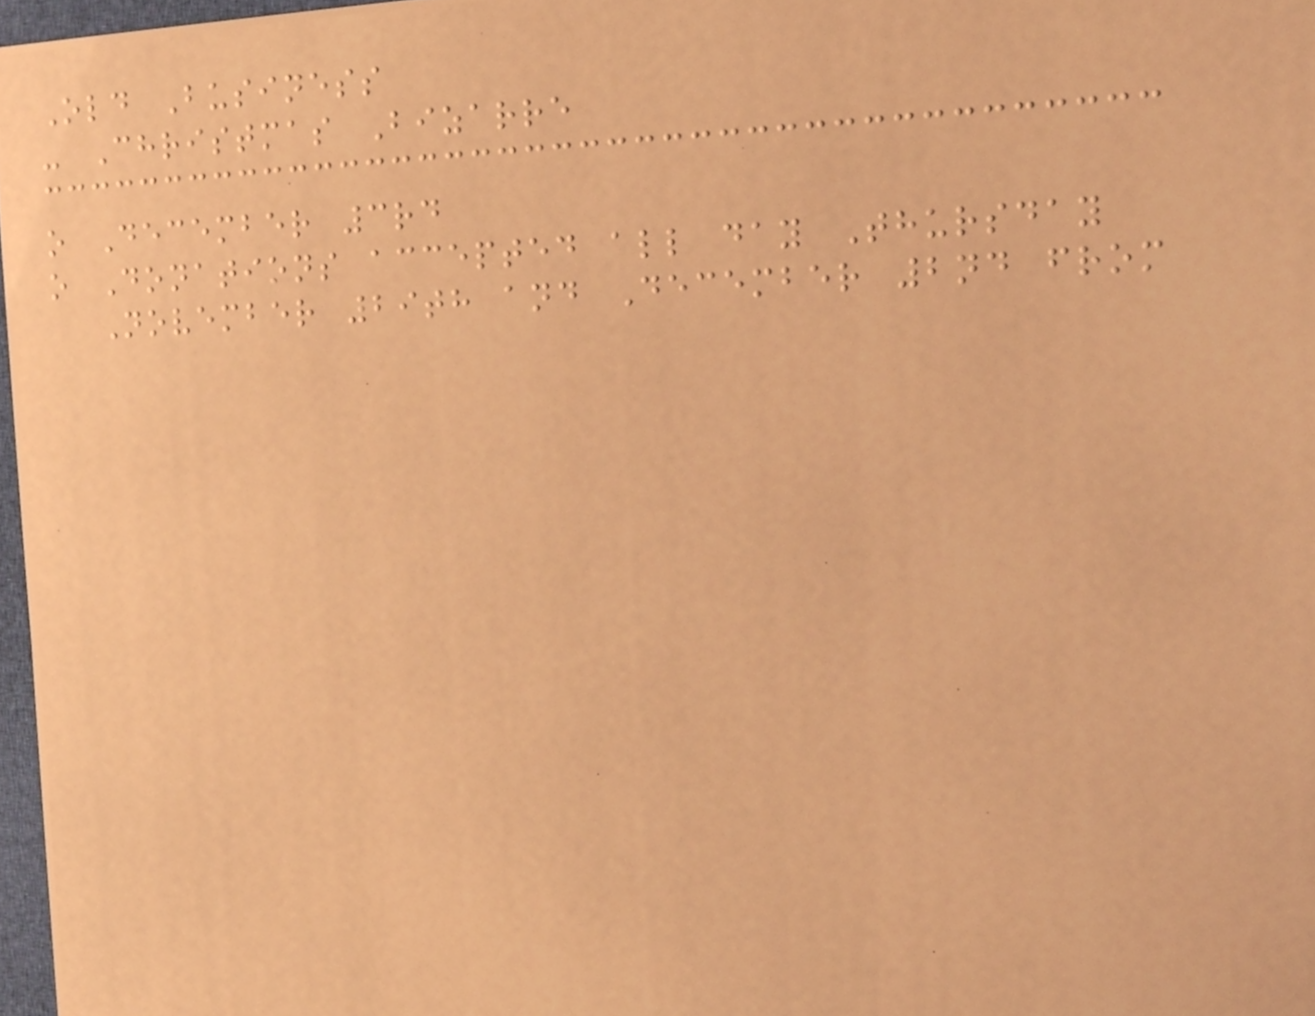Old Business
- Christmas Bizarre
o December 3rd
o Donations accepted all day Thursday
November 29th and December 2nd from
